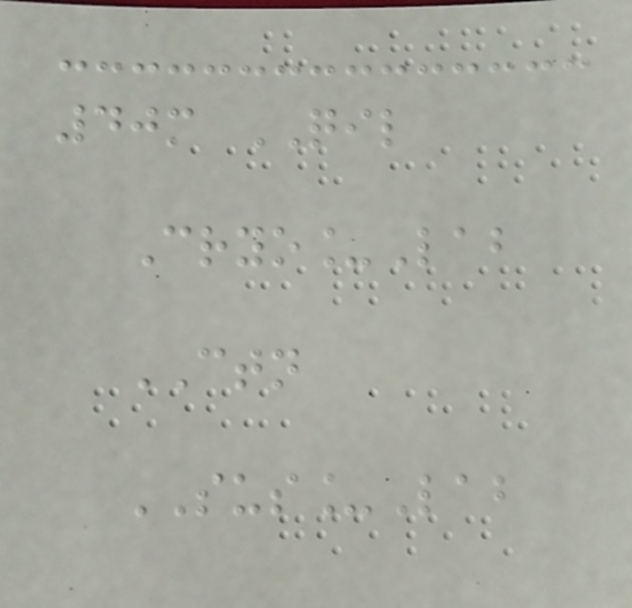40m QIL
Cryo_Lab
CTN
SUS_Lab
